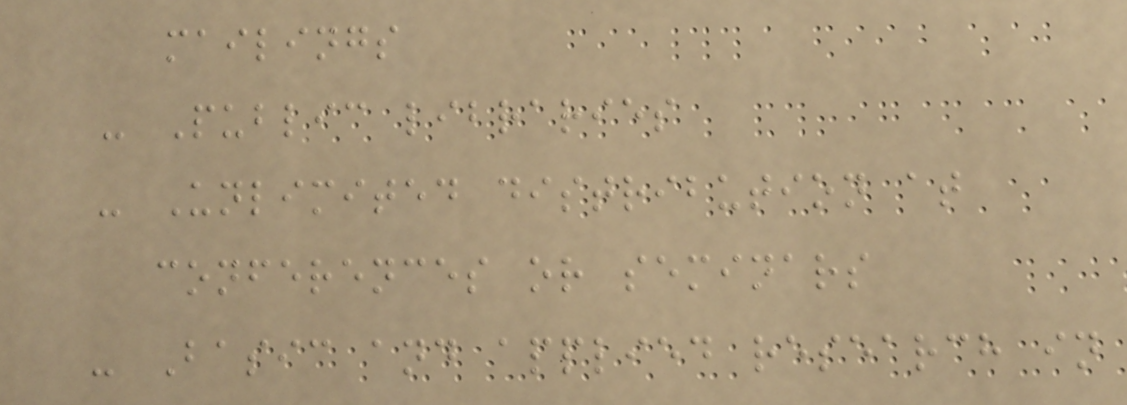mailings
- Public libraries
- Unlimited distribution at
conferences or seminars
- Basic and applied research in
